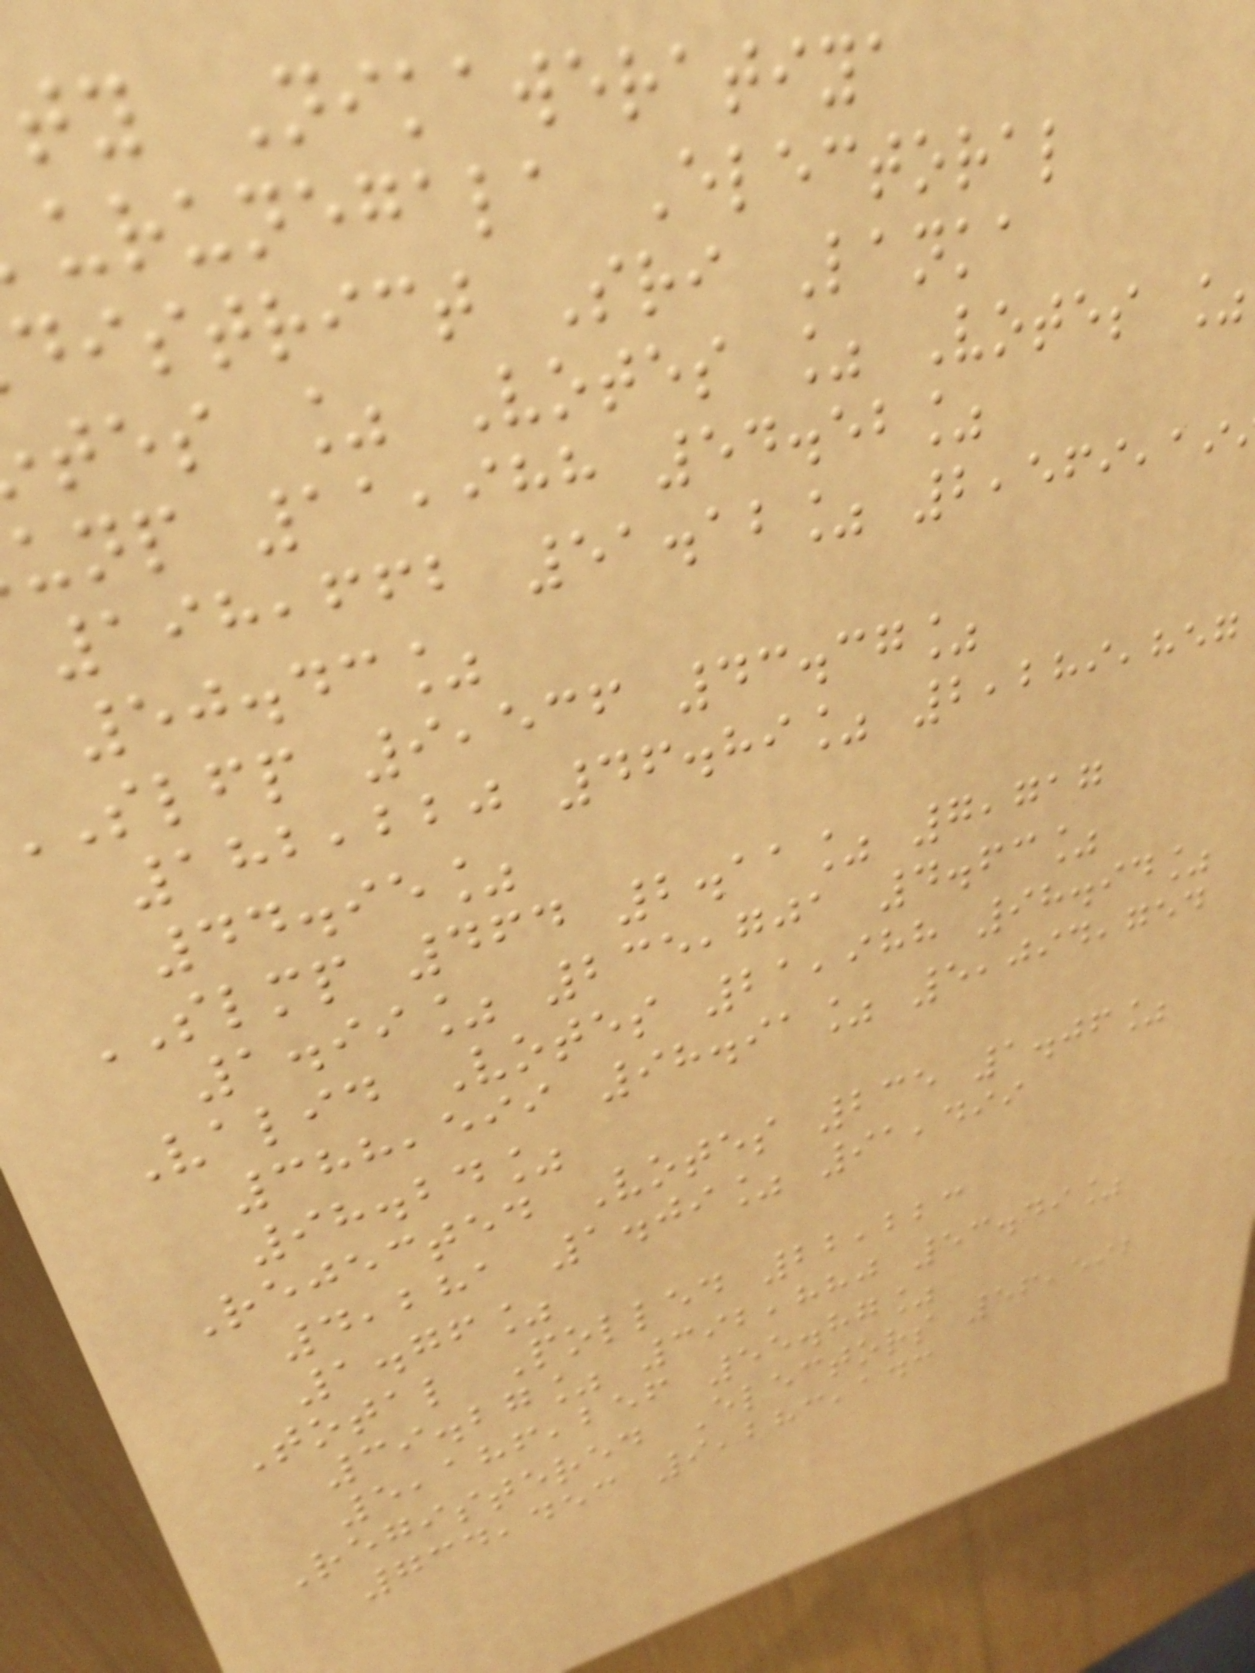ty Nikaweratiya
urunegala Electoral
district Sri Lanka
tes % Votes % Votes %
unp 11,988 54.52%
198,662 51.12% 2,569,19
50.43%
slfp 9,536 43.37%
182,220 46.89% 2,289,857
44.95%
SLMP 464 2.11% 7,717
1.99% 235,701 4.63%
Valid Votes 21,988 98.94%
388,599 98.91% 5,094,754
98.24%
Rejected Votes 235 1.06%
4,281 1.09% 91,499
1.76%
Total Polled 22,223
39.27% 392,880 53.49%
5,186,256 55.87%
Registered Electors 56,592
734,453 9,283,143
